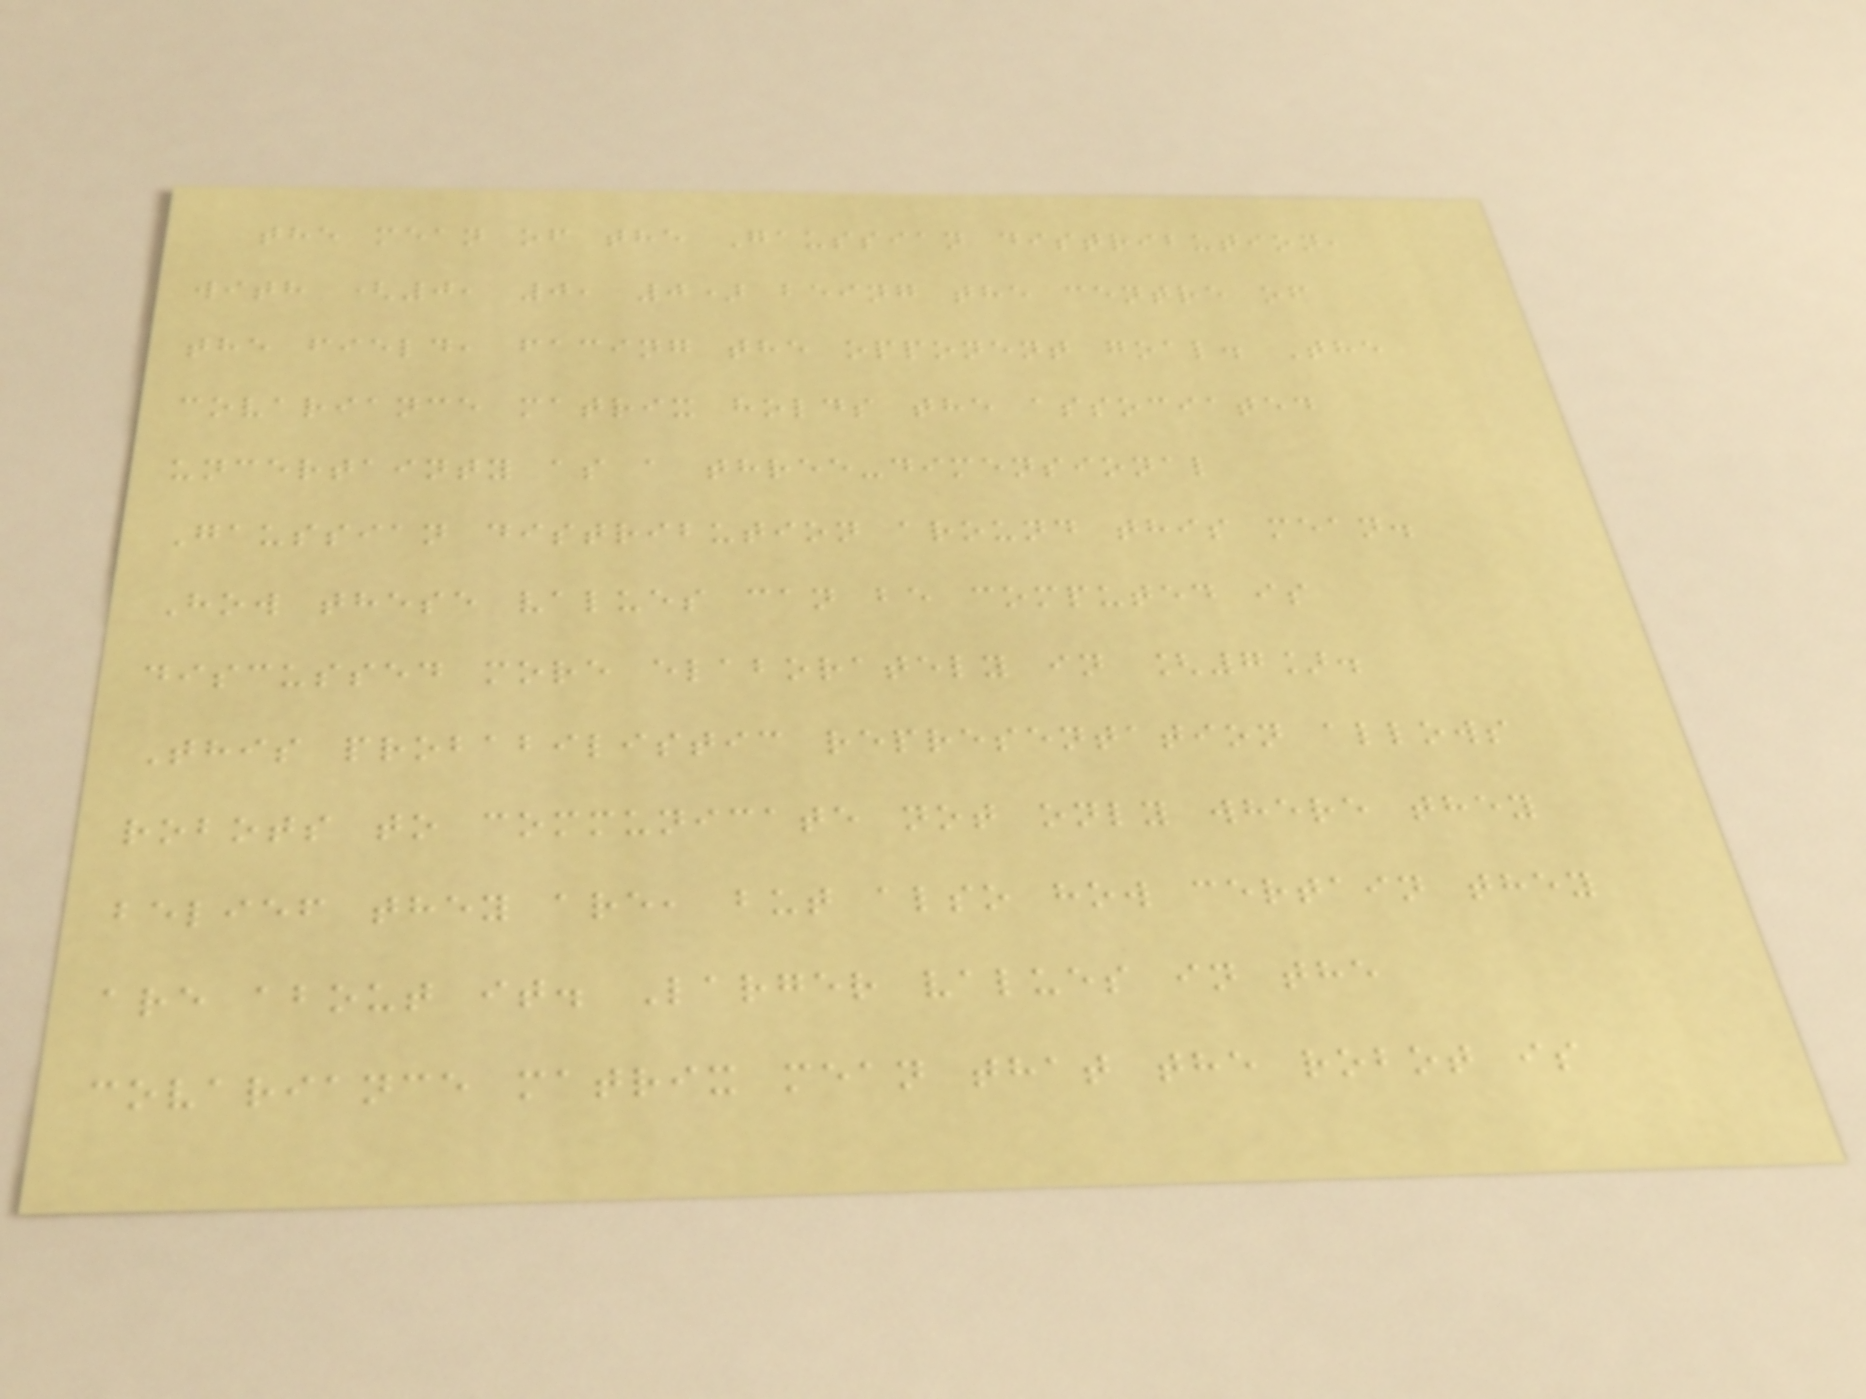the mean of the Gaussian distribution,
with (0, 0, 0) being the centre of
the field, facing the opponent goal. The
covariance matrix holds the associated
uncertainty as a three-dimensional
Gaussian distribution around this mean.
How these values can be computed is
discussed more elaborately in [7].
This probabilistic representation allows
robots to communicate not only where they
belief they are, but also how certain they
are about it. Larger values in the
covariance matrix mean that the robot is
